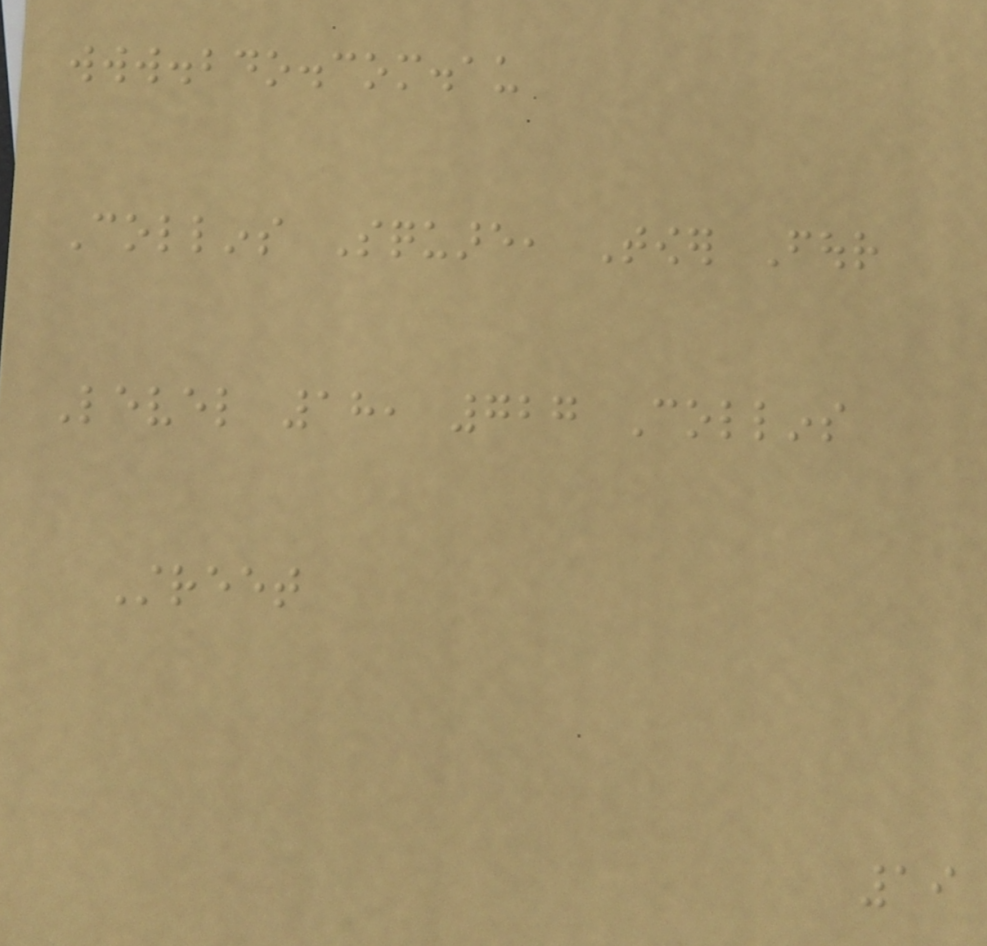www.bdo.com.au
Collins Square, Tower Four
Level 18, 727 Collins
Street
19
